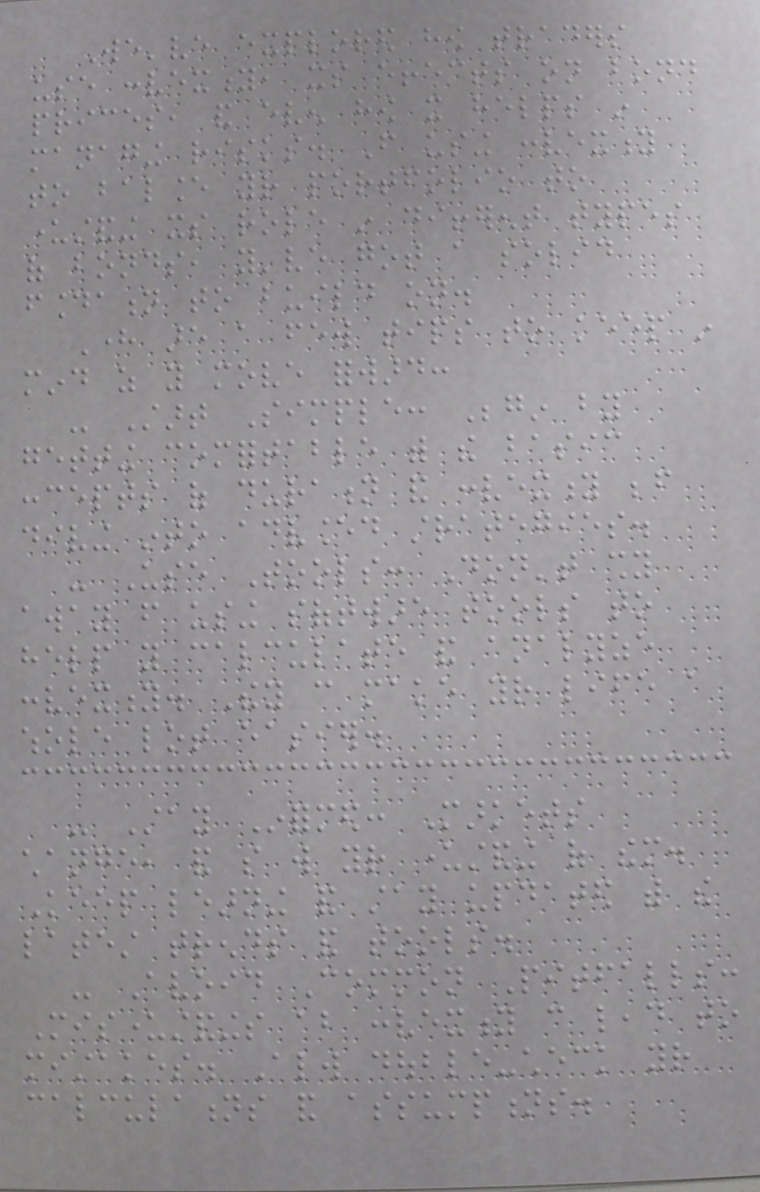We've explored how traders
use convexity, its effects on bond
prices, and even how it helps in
managing risks. From using convexity
to balance your portfolio to
understanding its role in different types
of bonds, you've got a solid
foundation to build on.
Here are a few tips to keep in
mind as you move forward:
- Start Simple: Begin by
getting comfortable with the basic
concepts of duration and convexity before
diving into advanced strategies.
- Use Tools: Don't shy
away from using software tools to
help you calculate and analyze
convexity. They can make your life a
whole lot easier.
- Stay Informed: Markets
change, and so will your understanding of them.
Keep learning and stay updated with the
latest trends and tools.
- Avoid Common Pitfalls:
Misunderstandings about convexity can lead to
mistakes. Always double-check your
calculations and assumptions.
